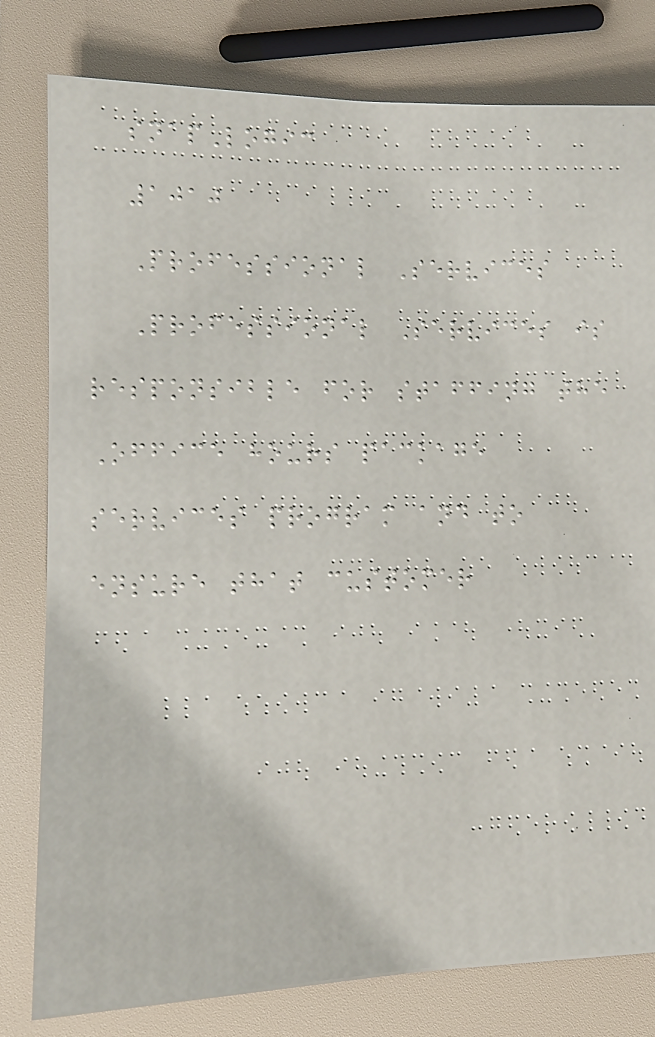snapLogic
1010
Professional Services
Professional Services is
responsible for staffing the
Office hours package
services program and to
ensure that customer
